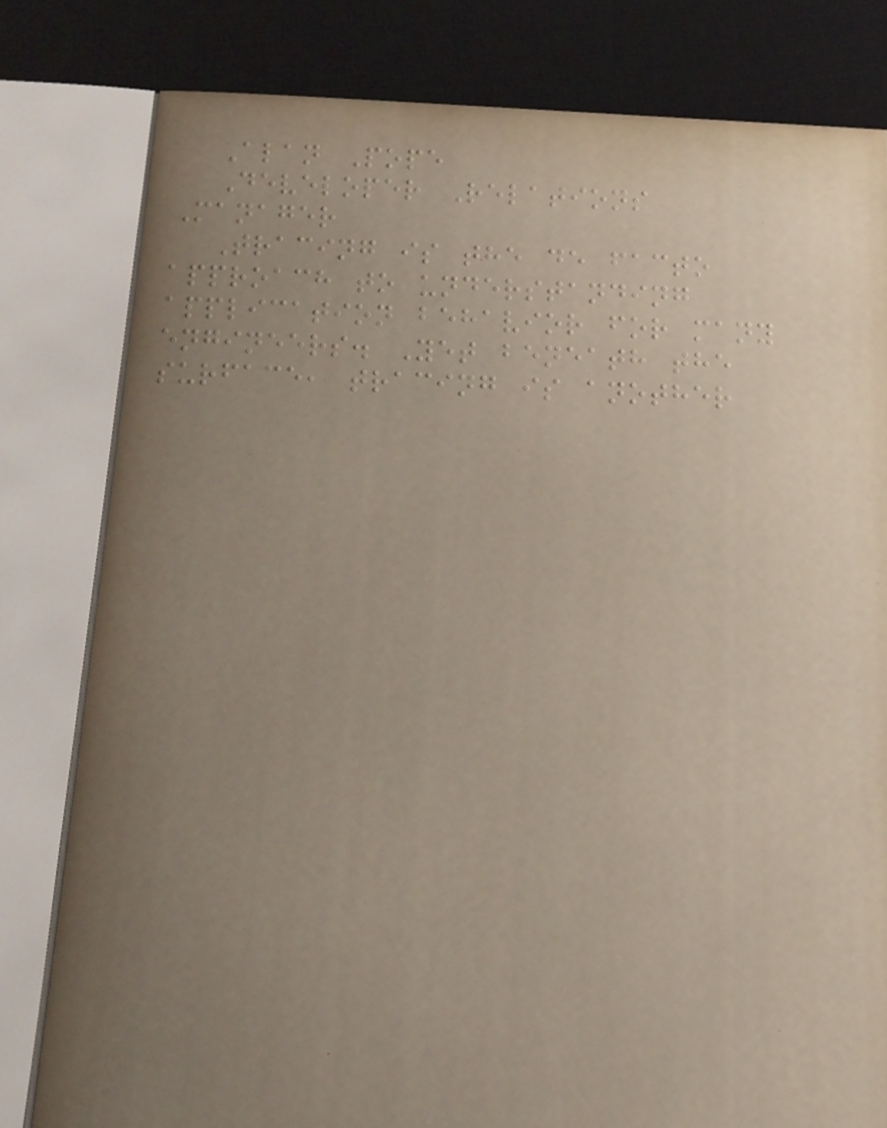Alan Pope
Developer Relations
Manager
Tracing is the de facto
approach to understanding
application behavior for many
engineers. Yet beneath the
surface, tracing is another
